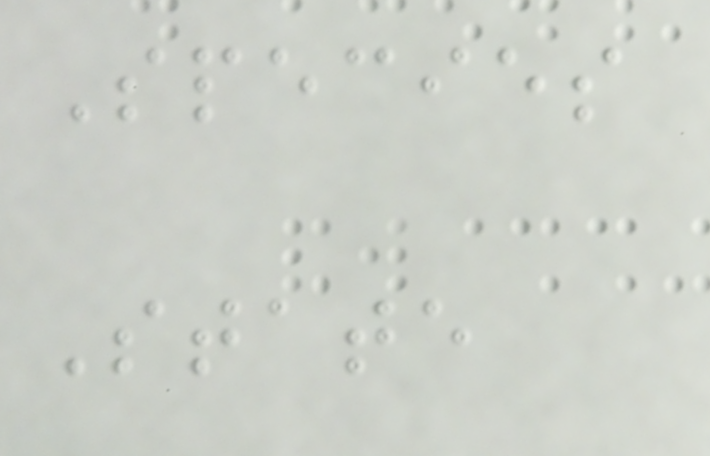Species
State
